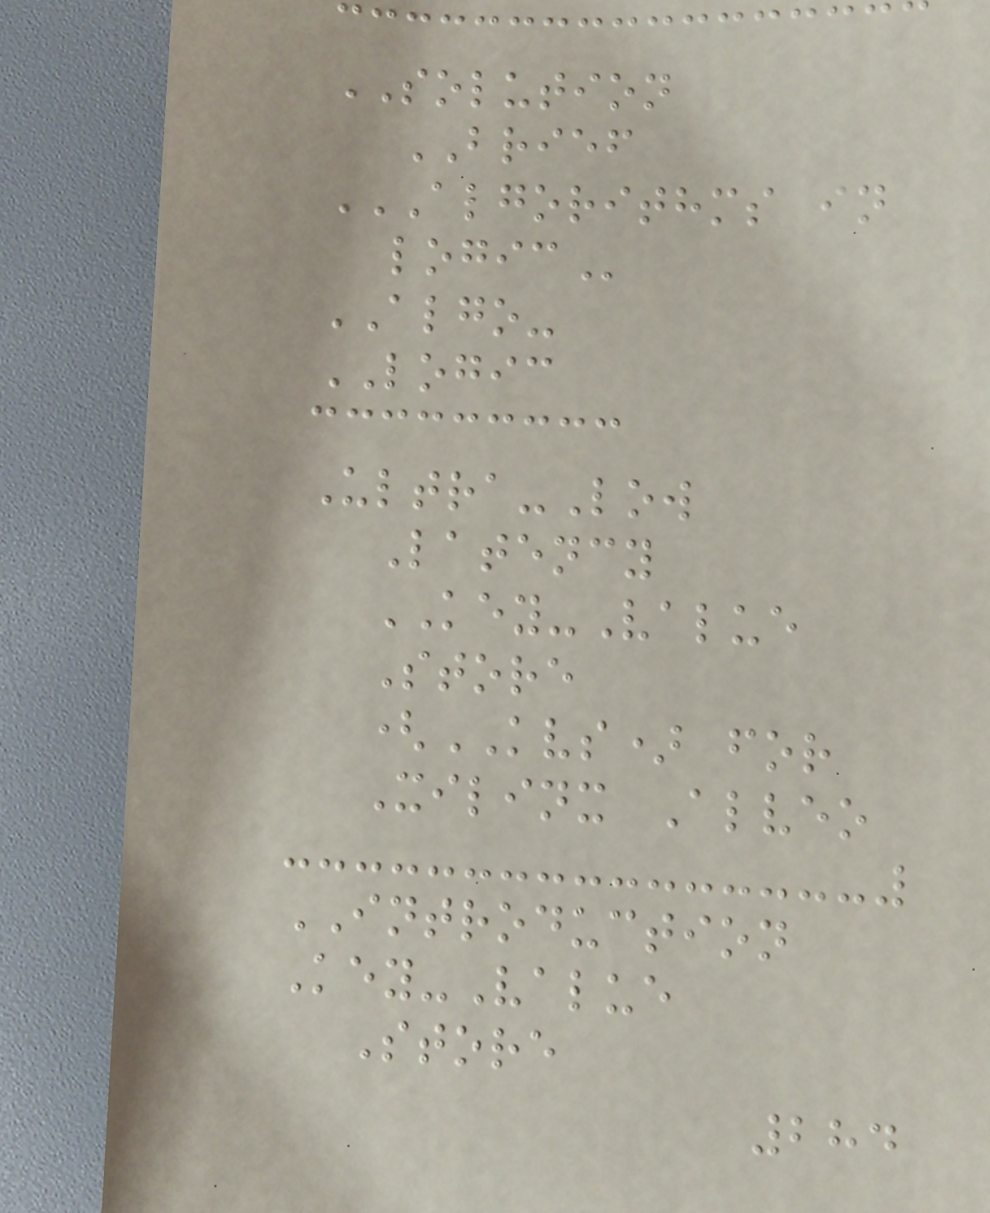SOLUTION
BRIEF
ALGORITHMS IN
LOGIC
ALGO-
LOGIC
Ultra-Low
Latency
KEY-Value
Store
(KVS) for
Xilinx Alveo
INTRODUCTION
Key-Value
Store
284
